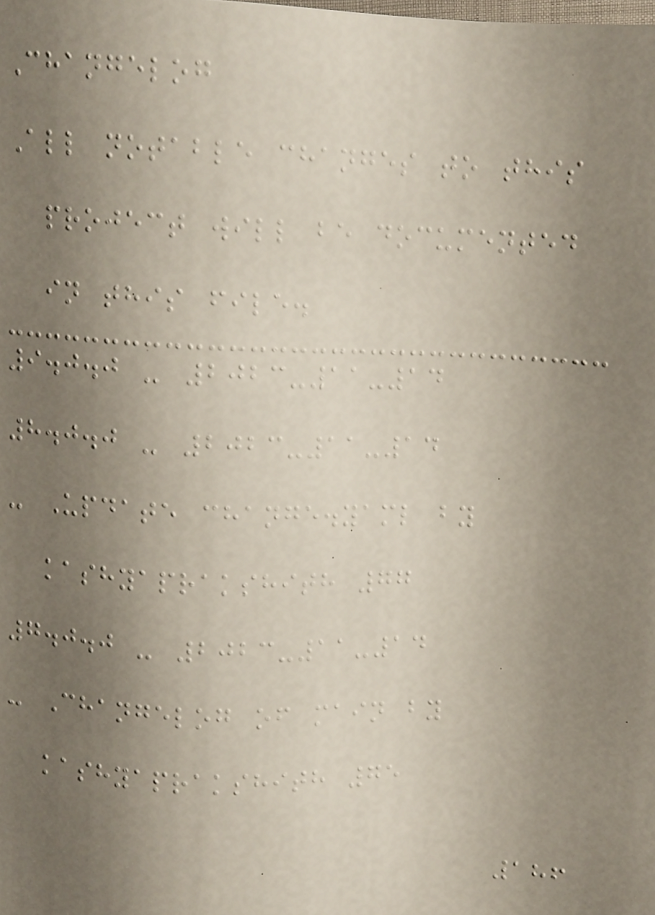Changelog
All notable changes to this
project will be documented
in this file.
9.0.0 - 2023-11-14
8.0.0 - 2023-11-14
- Update change.yaml by
kashyaprakshith 77
7.0.0 - 2023-11-14
- Changelog of main by
kashyaprakshith 75
186
